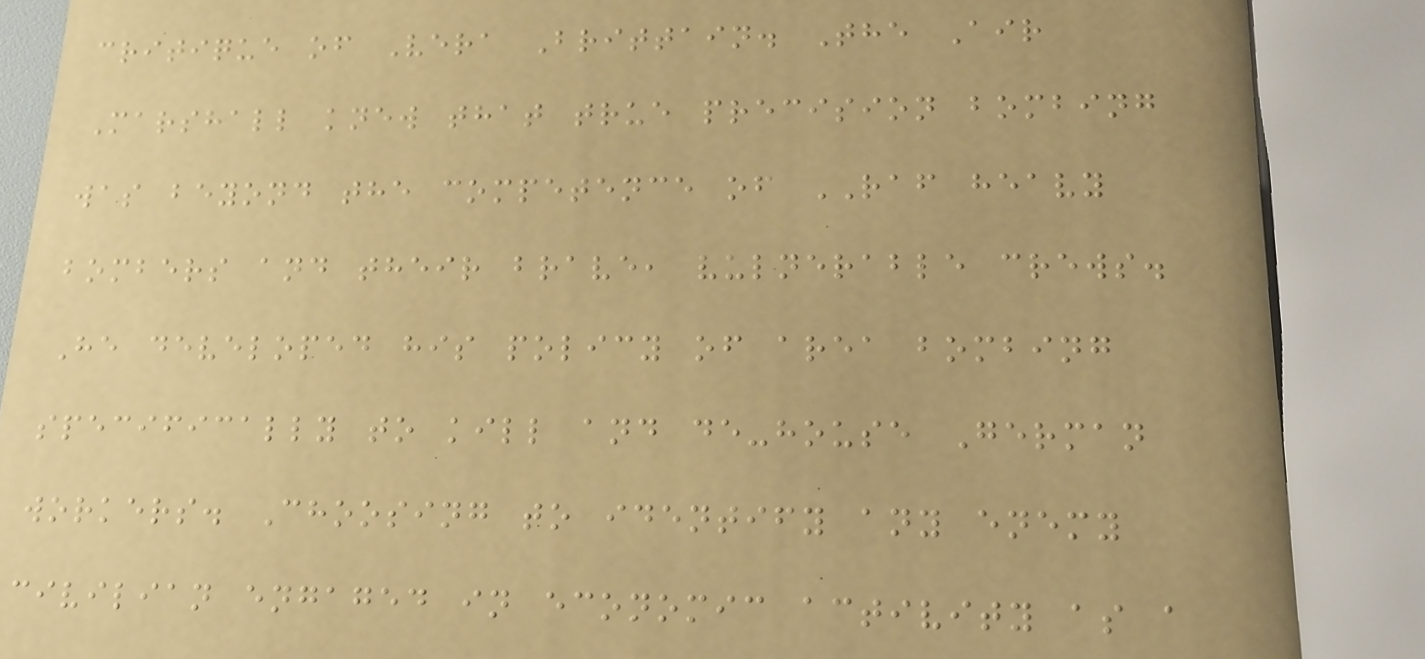critique of Vera Brittain. The Air
Marshall knew that true precision bombing
was beyond the competence of RAF heavy
bombers and their brave, vulnerable crews.
He developed his policy of area bombing
specifically to kill and de-house German
workers. Choosing to identify any enemy
civilian engaged in economic activity as a
